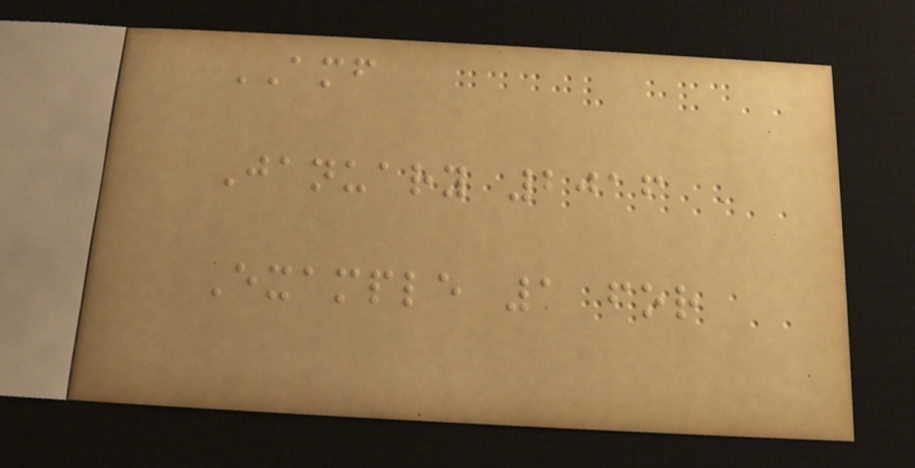AMF
January 2016
Example 1 for
